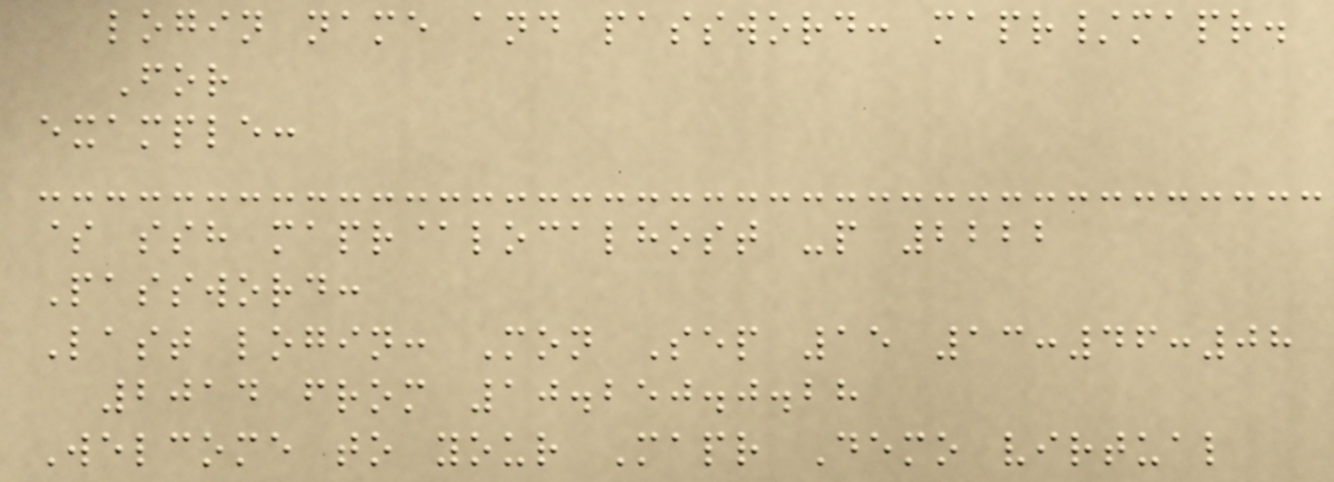login name and password: mapr/mapr.
For
example:
$ ssh mapr@localhost -p 2222
Password:
Last login: Mon Sep 15 13:46:08
2014 from 10.250.0.28
Welcome to your Mapr Demo virtual
